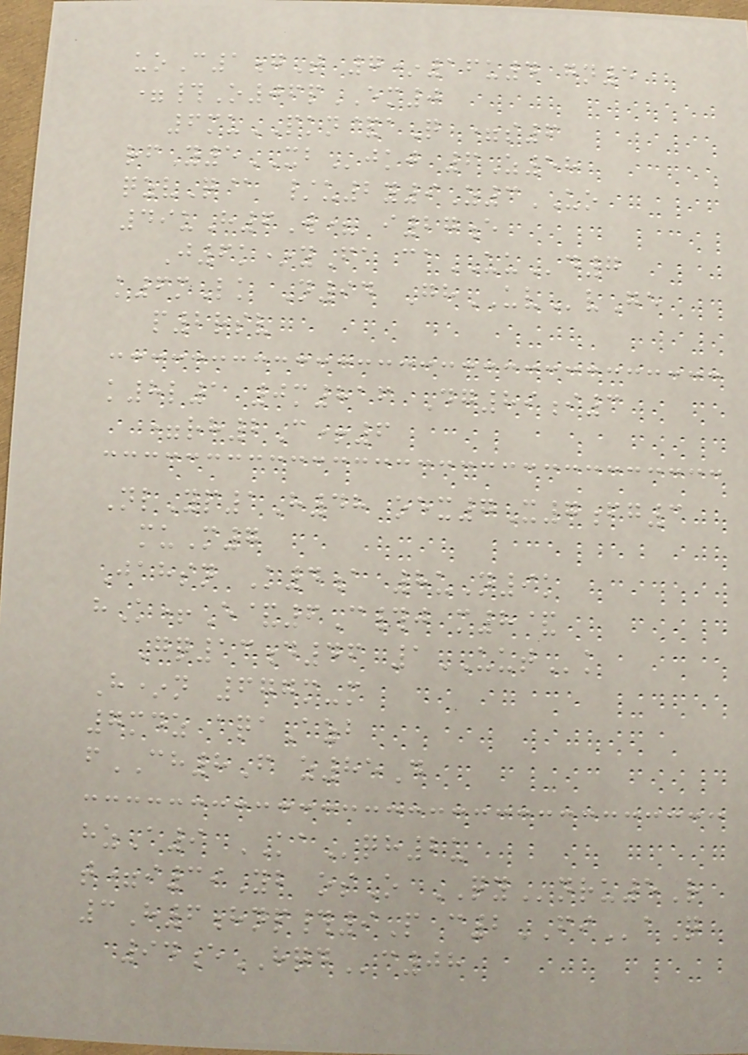uoC1gT 7*16u4 gn5
=#O06pEM0
6muPKN&aQ =s6
rfY5XBjkj 6Z58
qzvQ@ /u2y9Z3UO
49uH6W= i27e
J6k*yFa caUUd7
k6mLk N94 GhUVvGe
p2rsv
k8l1 0m816 Dg89i3
=rh2C+6
NlYp1H48 oex7X7fg3
muM7
Jahsn K4a 8uN9k
hK+E&6C#j m8&
Gq13d46 1UUTk
H*n 677m-m
7mdz aqaAzb
fCH8F z85D
hzA9 KAqh2u
t=i39Yb osO QYnru5R
3H6hnp#9P c2FIaQ
94eHQDc08
